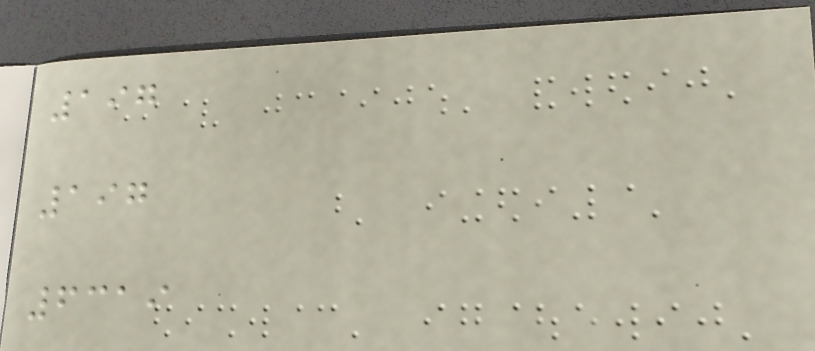197
197
6319
